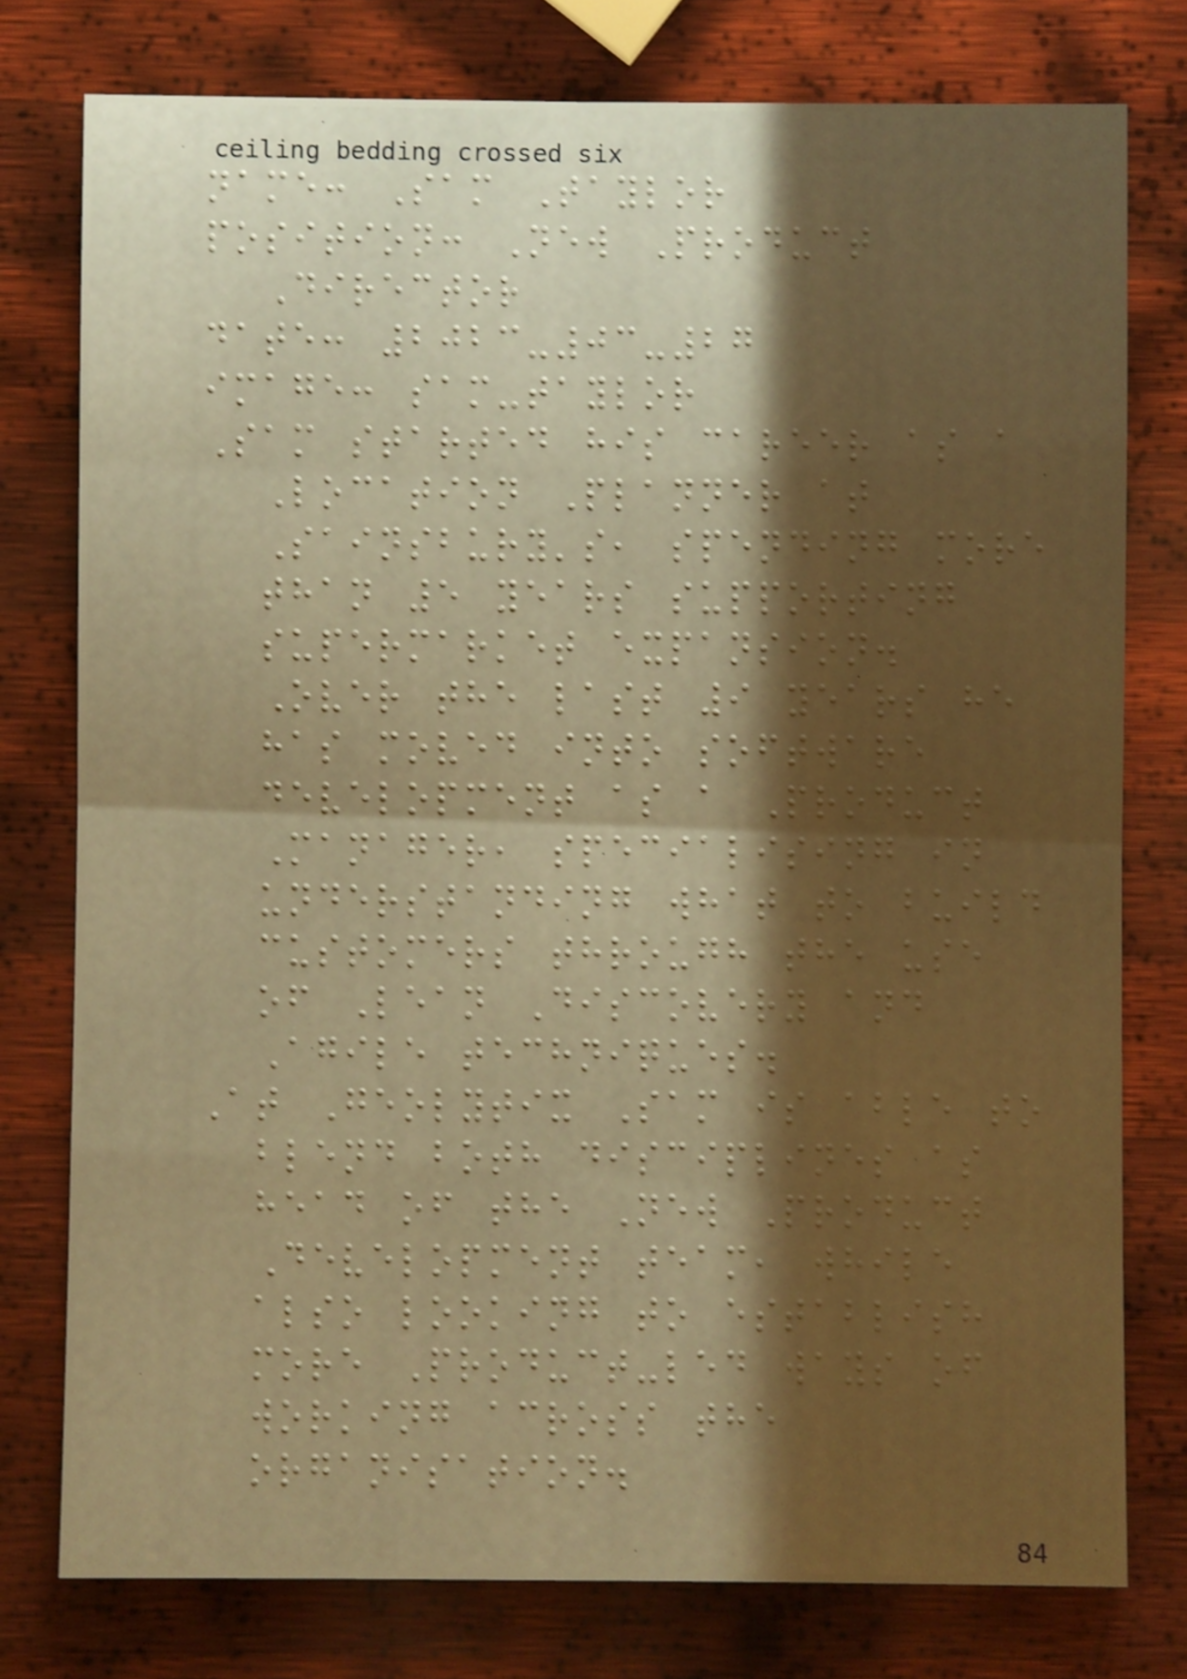name: Sam Taylor
position: New Product
Director
date: 2023-03-27
image: sam-taylor
Sam started his career as a
Location Planner at
Sainsbury's, spending more
than 5 years supporting
supermarket expansion.
Over the last 9 years he
has moved into software
development as a Product
Manager, specialising in
understanding what to build
customers through the use
of Lean Discovery and
Agile techniques.
At Geolytix Sam is able to
blend both disciplines as
head of the New Product
Development team, while
also looking to establish
more Product-led ways of
working across the
organisation.
